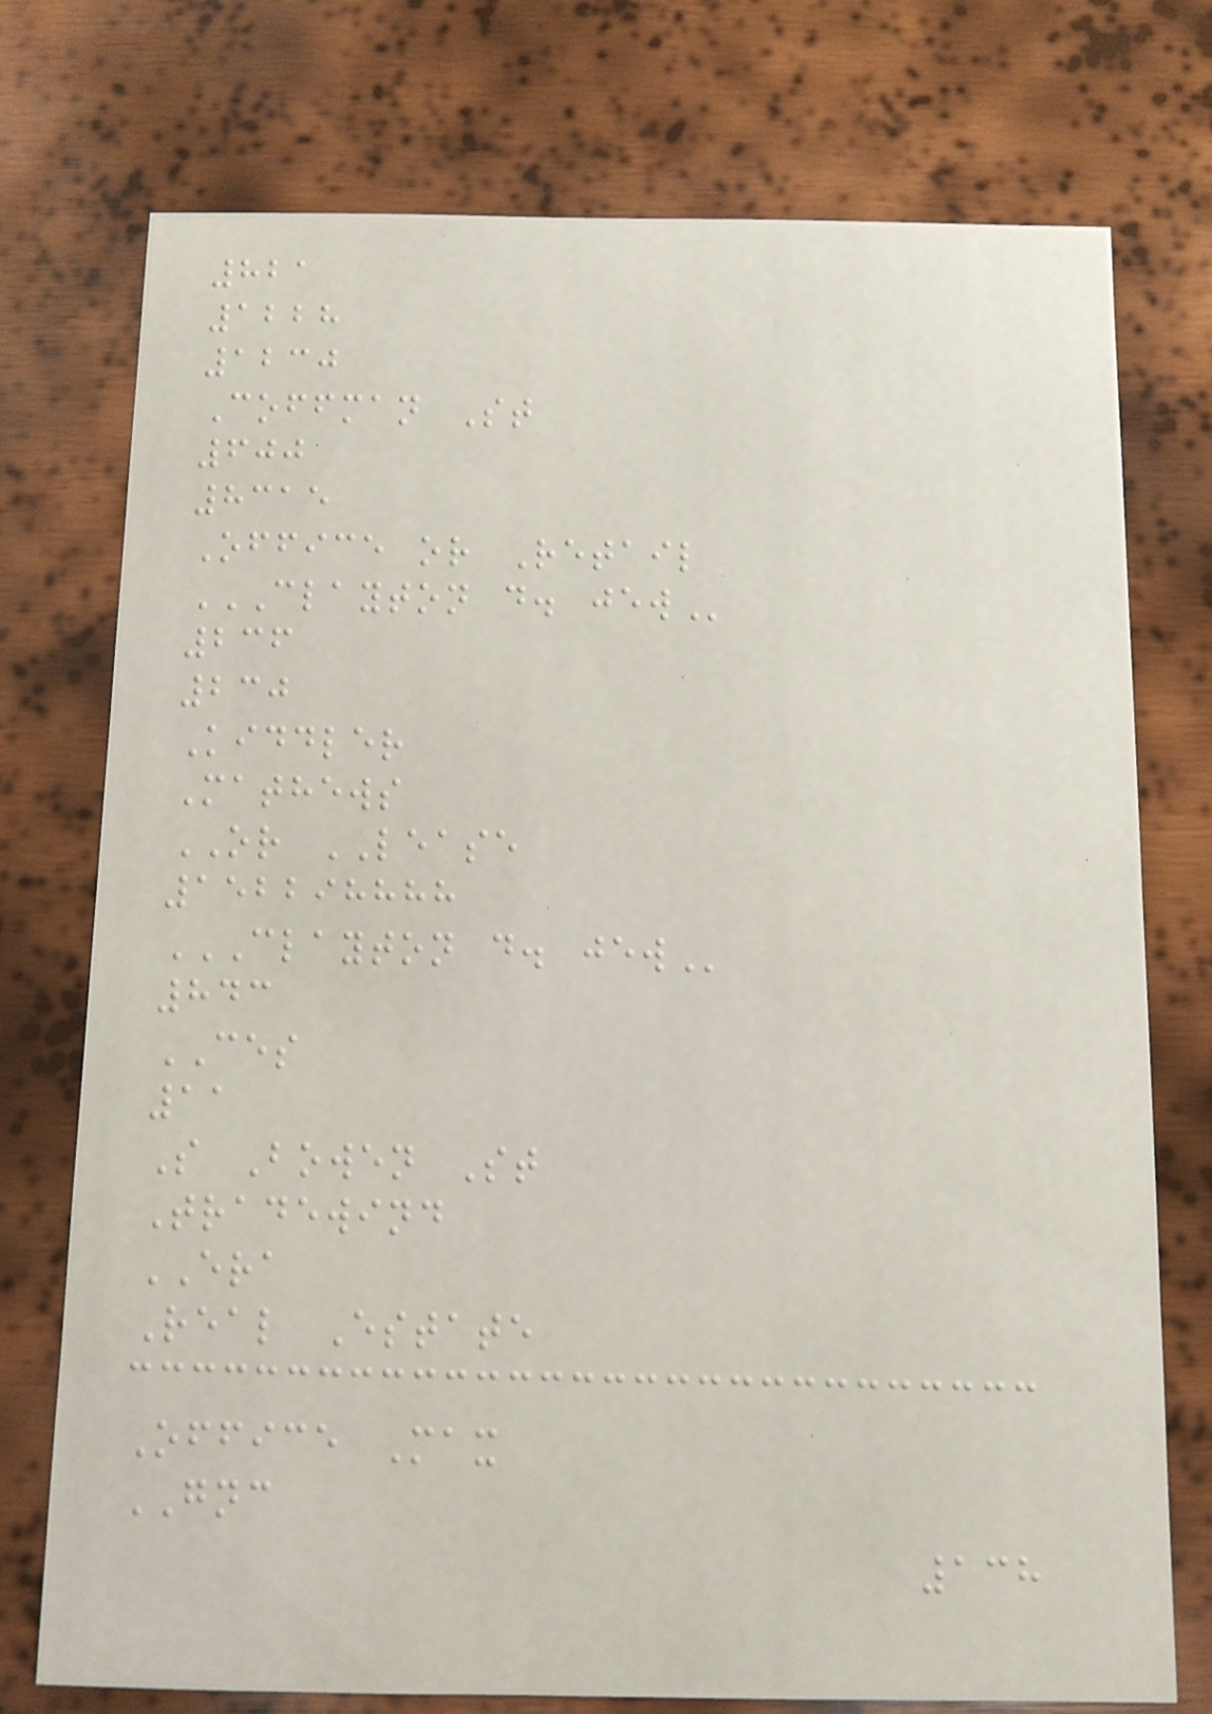821
1228
1230
Coffman St
600
8315
Office or Retail
CLAYTON D. JEW
236
230
Kiddler
Mathews
OR LEASE
152298888
CLAYTON D. JEW
843
CES
11
S Bowen St
Tradewind
ERA
Real Estate
Office Max
GNC
138
